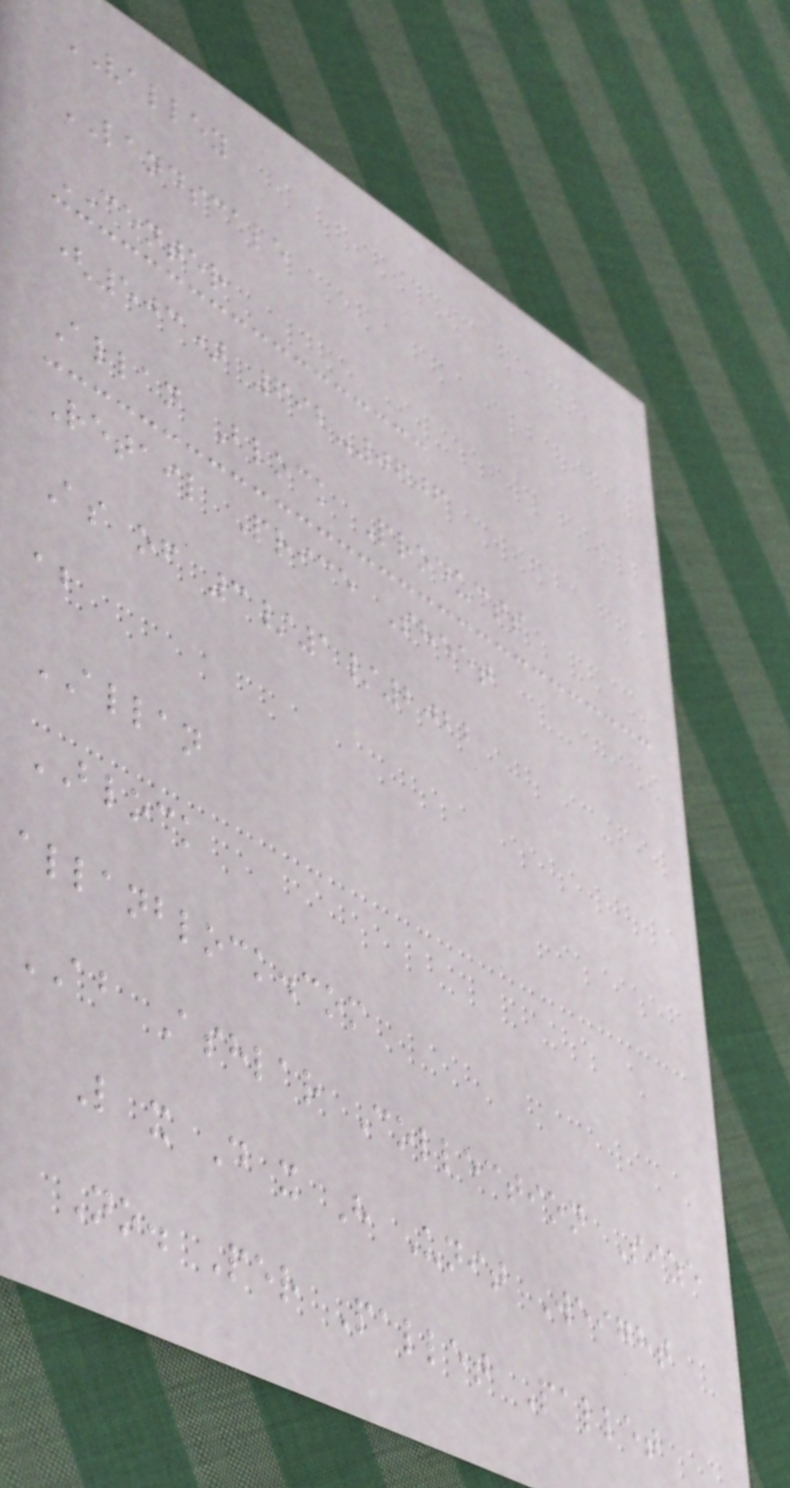VALLEY
LANDSCAPE
CENTER
(503) 692-0606
Allan Block Products
Retail Price Sheet
As of 3/1/2022
ab
ALLAN
BLOCK
allanblock.com
AB Ashlar Collection Size
L x D x H Unit Weight
No. Per Pallet Pallet
